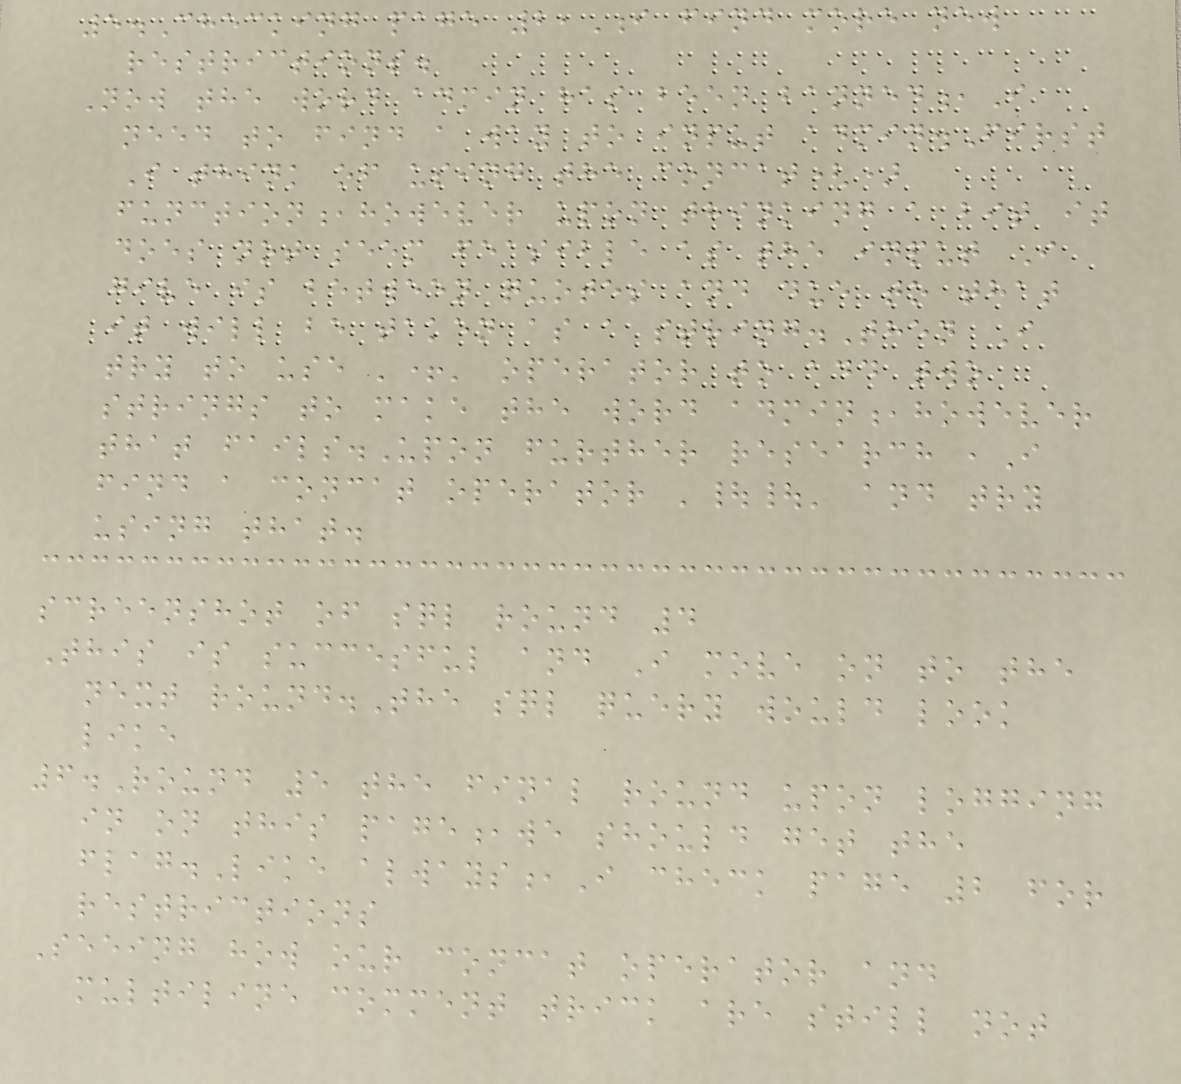5.Checking page 2,I find more new
restrictions.
Now the word admin has been banned,I
need to find a way to input admin.First
I think of using the concat()
function,however upon thinking a bit it
does not seem feasible as the input I
give is between quotes and due to that
it will be taken as a string.Then I
try to use '+' operator to add two
strings to make the word admin,however
that fails.Upon further research ,I
find a concat operator '||' and try
using that.
screenshot of sql round 4
This is succesful and I move on to the
next round.The sql query would look
like
6.Round 5 the final round upon logging
in on this page,we should get the
flag.Like always,I check page 2 for
restrictions
Seeing how our concat operator and
multiline comment trick are still not
